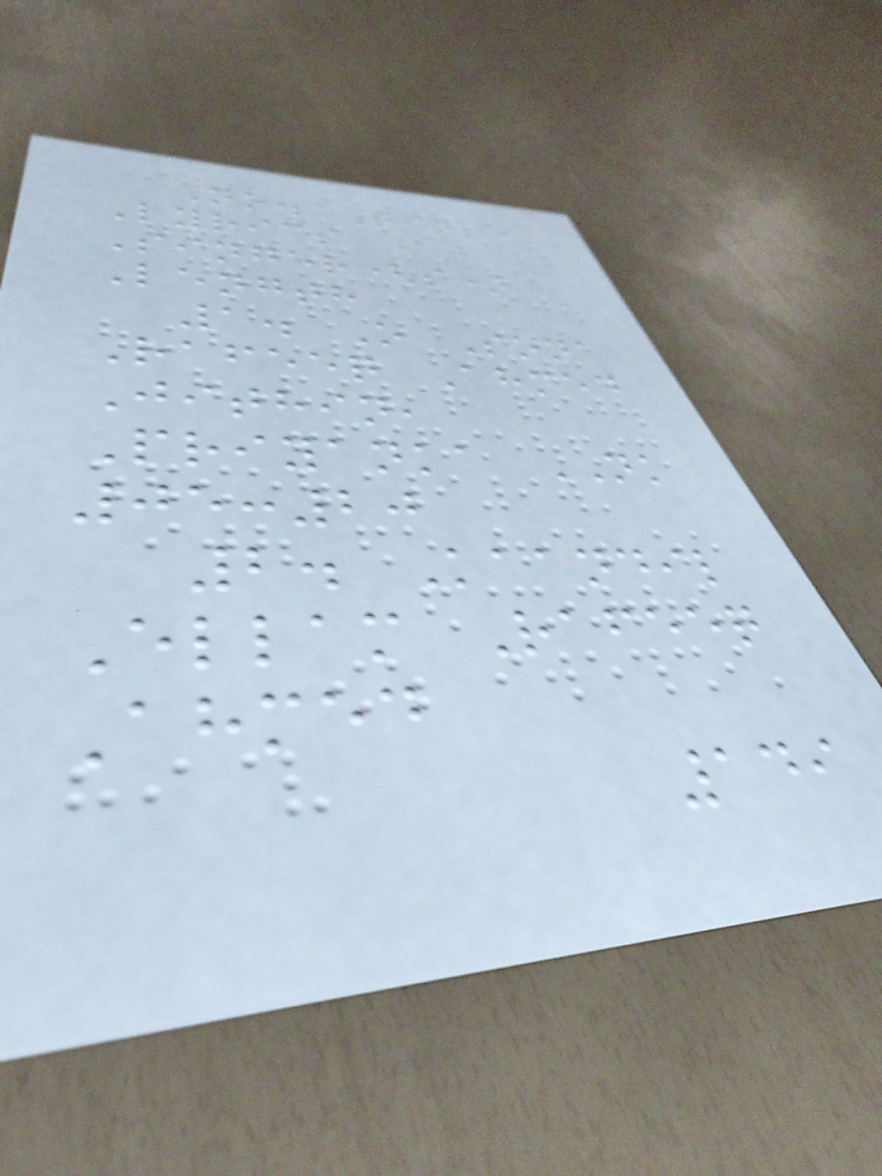No. Title
Lyrics
Singer(s)
Length
1. O Sona
Rafeeq Ahmed
Jithin,
Priyanka NK
05:20
2. Kaandil
Ellam Rafeeq
Ahmed
149
